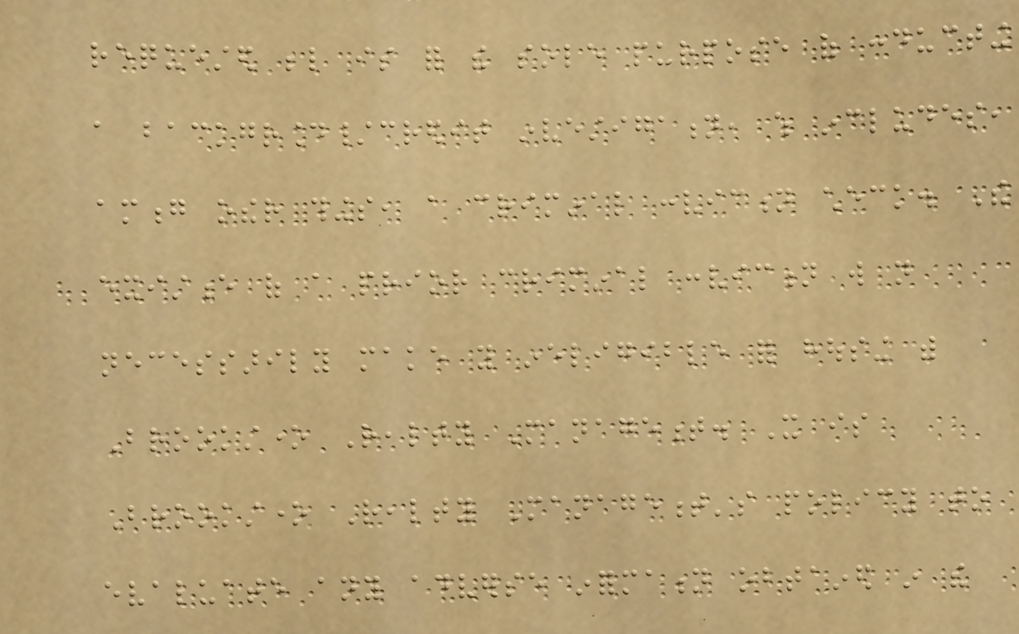requested below is for the sole purpose of conducting
a background/credit investigation, which includes,
among other things, a criminal conviction check. The
existence of a prior criminal conviction will not
necessarily make you ineligible for housing with
Brookstone Realty Management. It is
Brookstone Realty Management's policy to
evaluate any adverse information obtained in the
